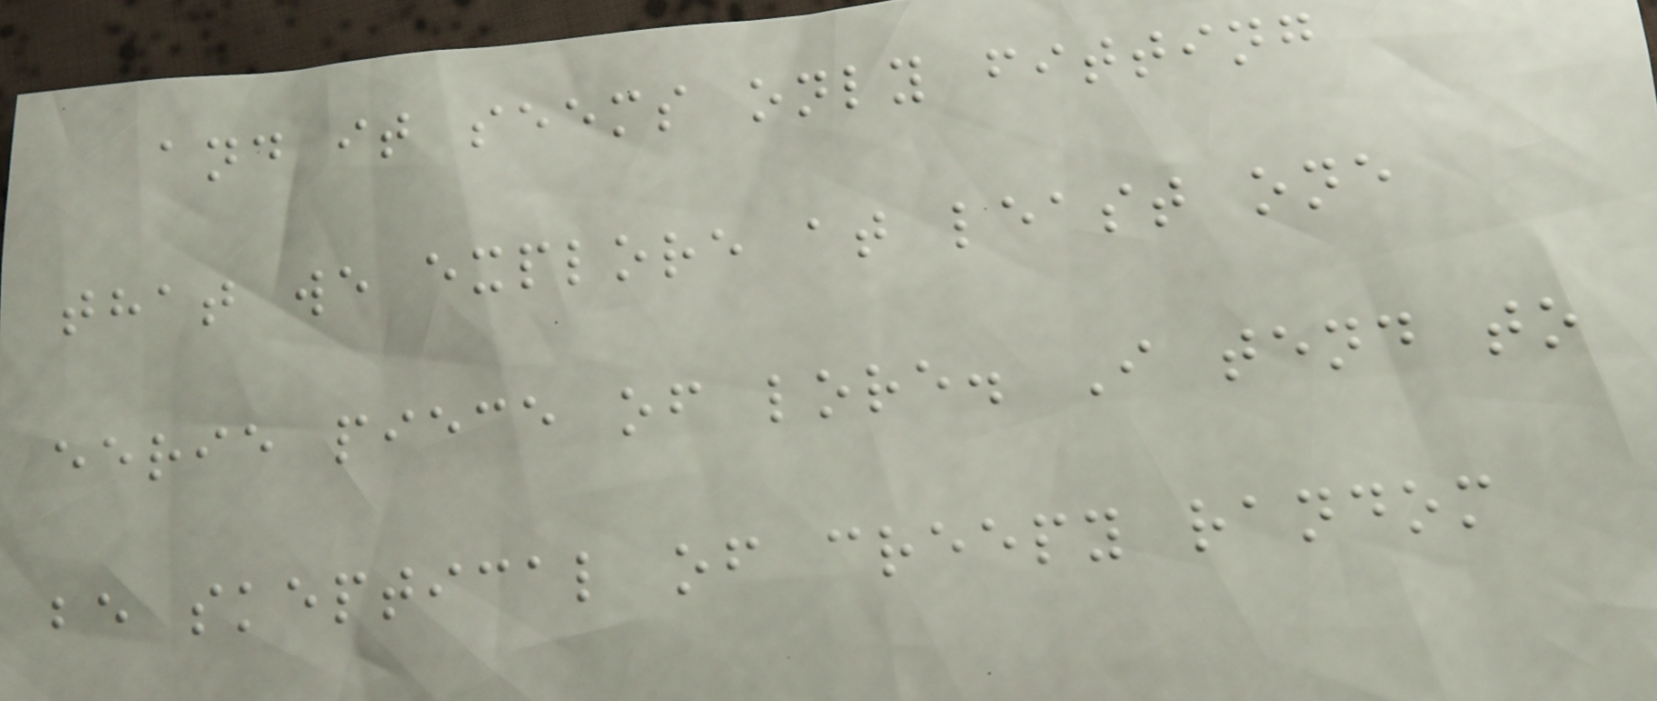and it seems only fitting
that we explore at least one
eerie piece of lore. I tend to
be skeptical of creepy random
